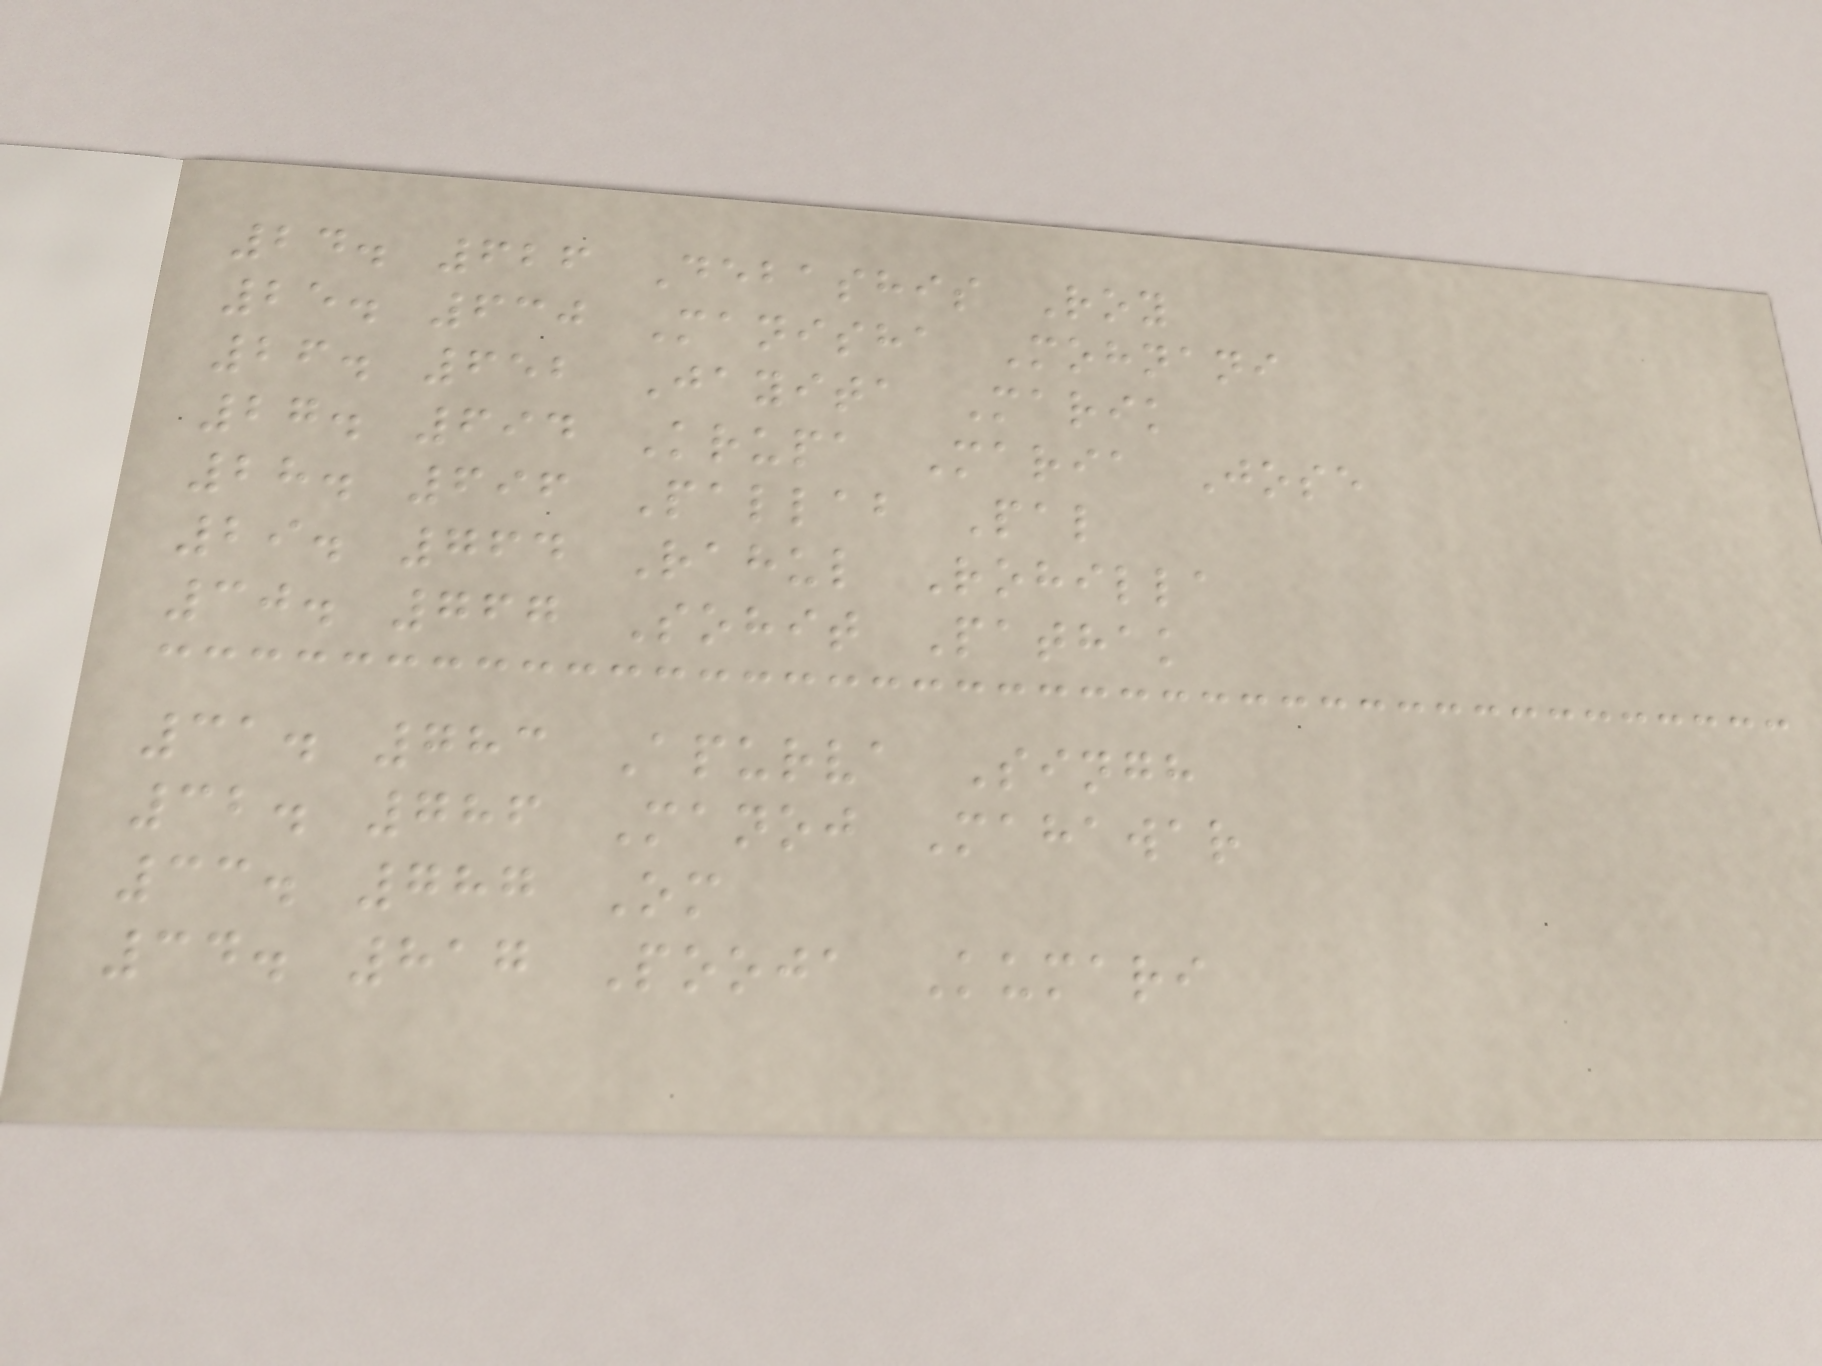24. 626 Debashis Roy
25. 630 Manisha Mohnani
26. 652 Jayita Marik
27. 694 Krupa Maria Jose
28. 696 Pallab Pal
29. 764 Rahul Rohilla
30. 767 Sohit Pathak
31. 783 Apurva Singh
32. 786 Manoj Mahawar
33. 787 Om
34. 817 Pooja Kumari
